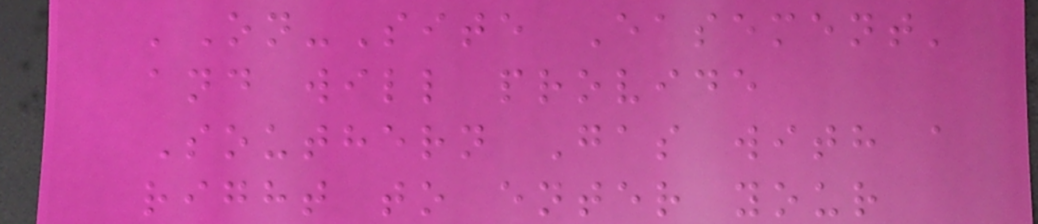'On-Site Easement'
and will provide
Southern Gas with a
right to enter your
